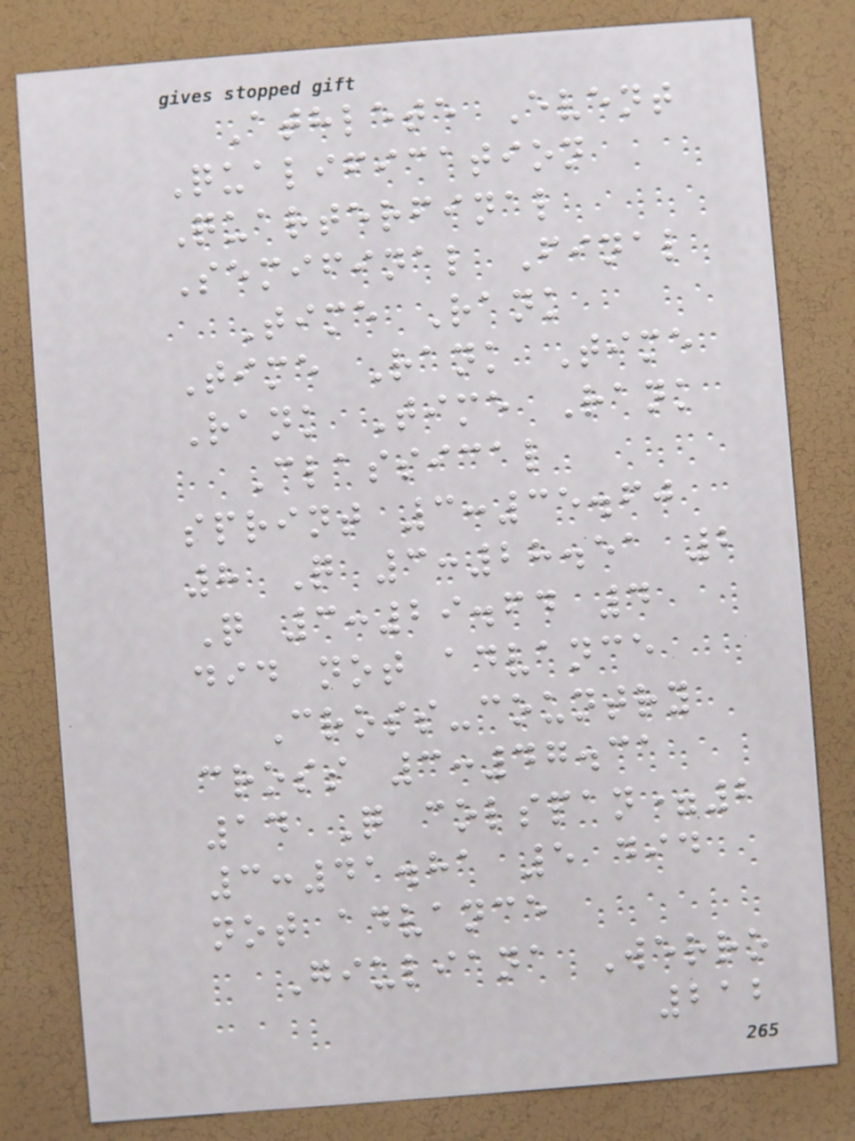Athlete Event
Qualification
Quarterfinal
Semifinal Final
Time Rank
Time Rank Time
Rank Time Rank
Classical
sprint 3:35.60
8 Q 3:28.51 2
Q 3:29.64 4
did not advance
Cross-country
cross 3:47.31
14 Q colspan=2
3:41.81 5 did
not advance
Giuliana Werro
212
